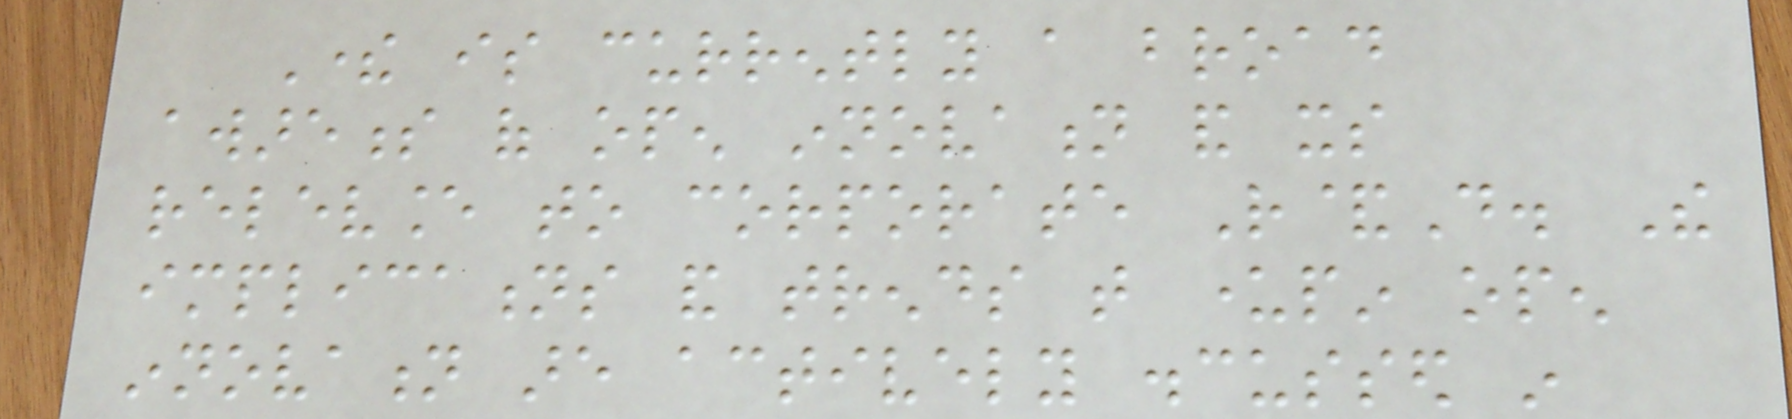There is currently a broad
awareness of open innovation and its
relevance to corporate R&D. The
implications and trends that underpin open
innovation are actively discussed in
